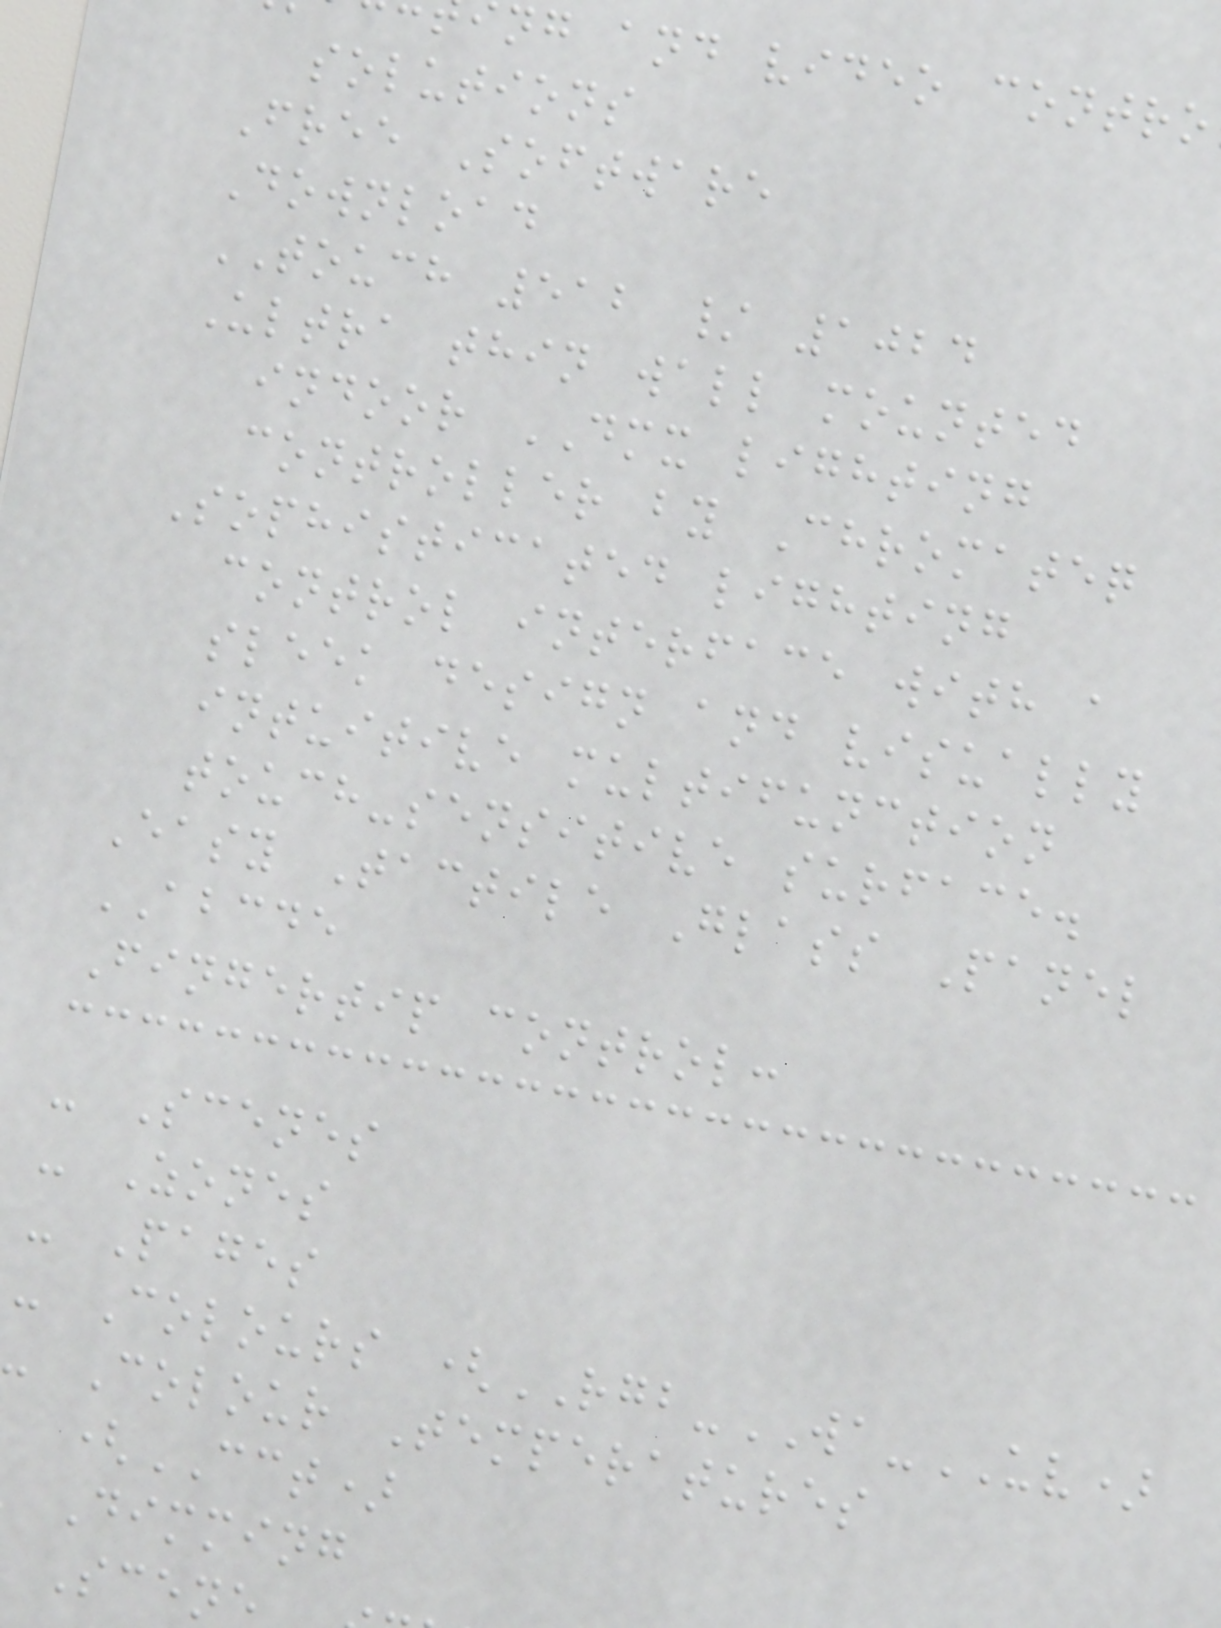ng and video contro
solutions
Free Software
Download
TOUCH 512 / 1024
Ultra thin wall mounted
indoor DMX lighting
controller by Chromateq
Sophisticated lighting
control interface with a
sleek design and visually
intuitive multifunction
touch-sensitive surface.
Easy Tactile Glass Panel
ABCDE
Fingertip control:
- Scenes
- Zones
- Pages
- Colours (RGB-WA-UV)
- Colour Temperatures
(CCT)
Dimming
Scen
